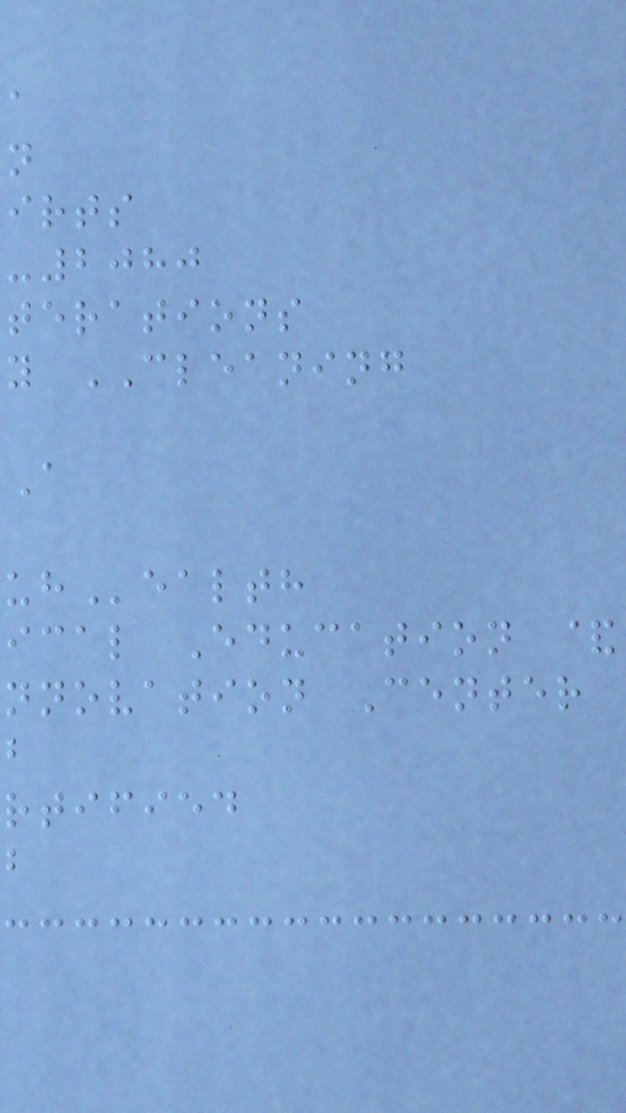irts
-2080
terations
y CLEANING
ealth
ical Education &
nnovation Center
rtified
